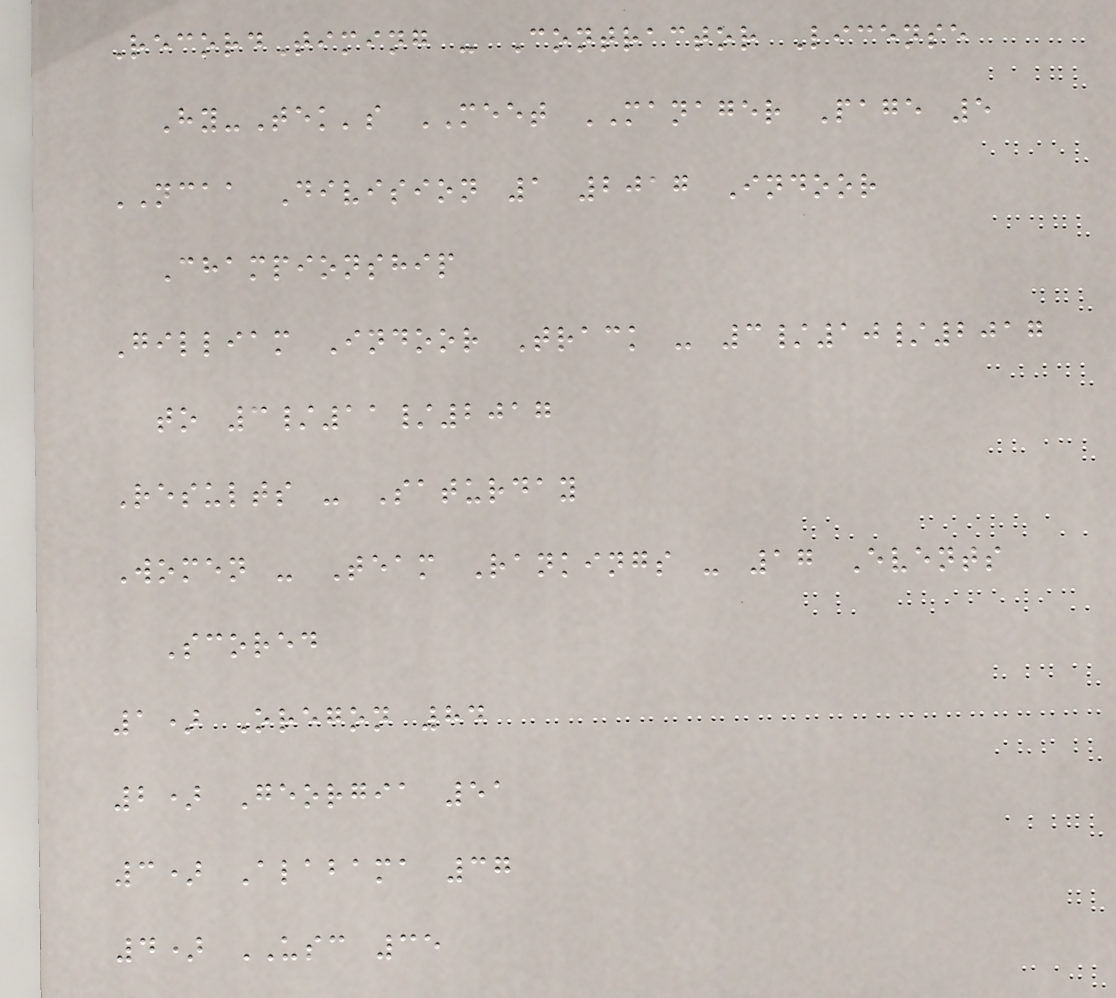RecordTiming - Contractor License
Hy-Tek's MEET MANAGER Page 5
NCAA Division 1 2017 Indoor
Championship
Gilliam Indoor Track - 3/10/2017
to 3/11/2017
Results - Saturday
Women - Team Rankings - 17 Events
Scored
1) Oregon 84
2) Georgia 51
3) Alabama 37
4) USC 35
